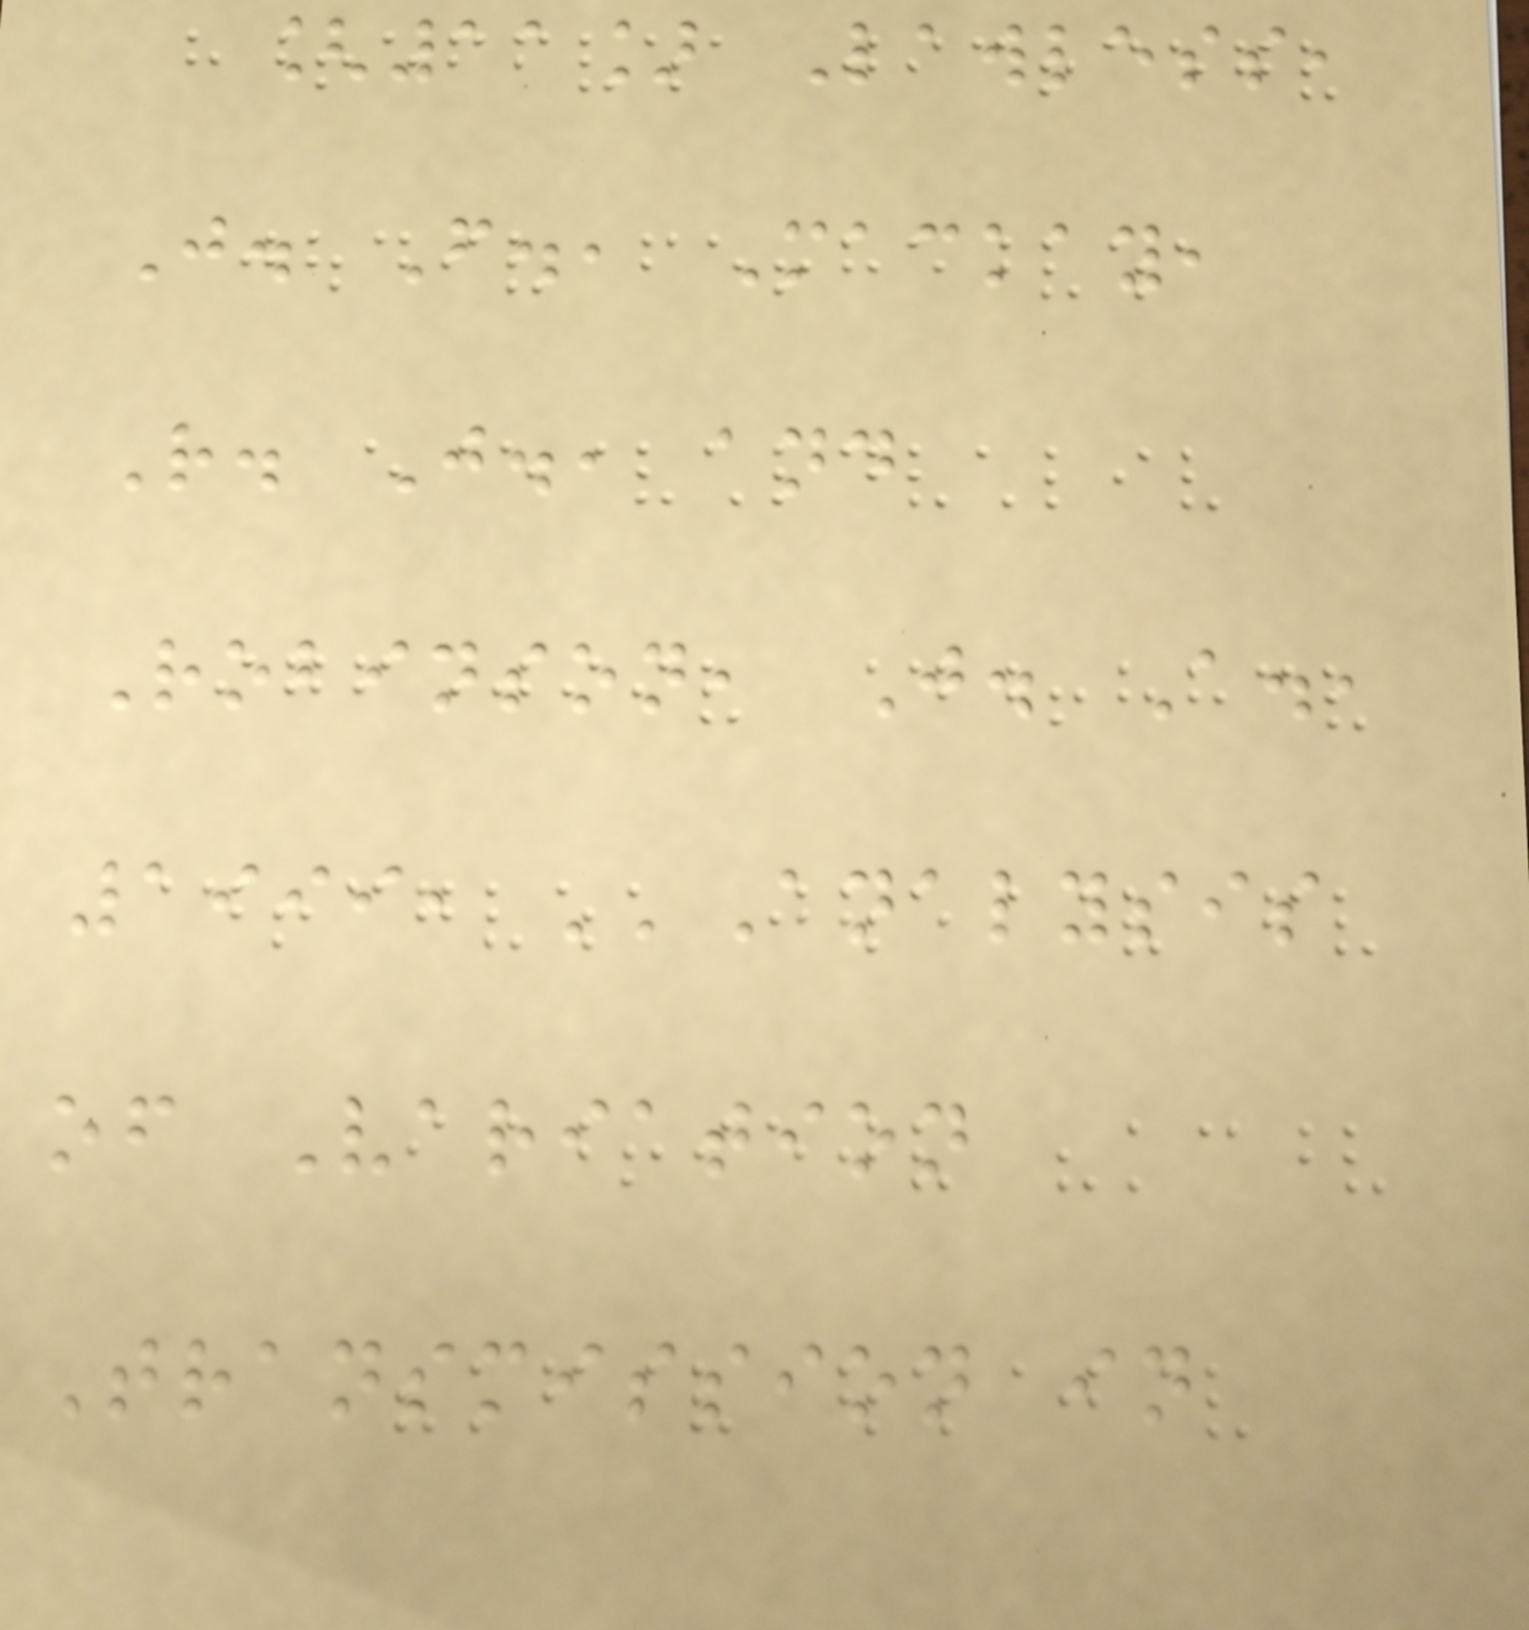[11] Lawless,
J. F., Mackay,
R. J., and
Robinson, J. A.,
1999, ''Analysis
of Variation
Transmission in
